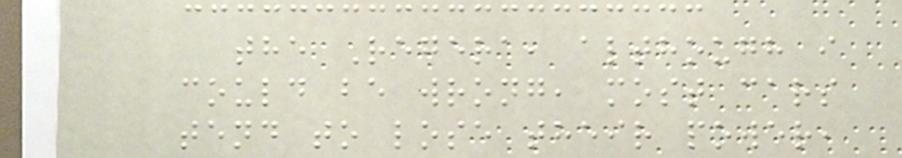the Regera, although i
could be wrong, most cars
tend to lose their power,
